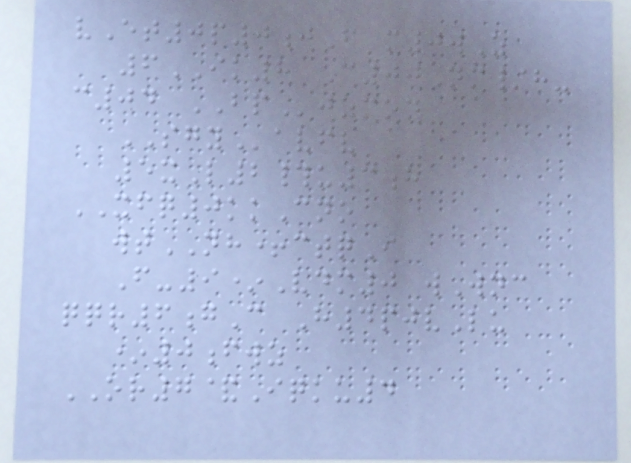vEt0p0jF m0wZ
6IK8 C00Nm/h-
c04 BPjzmon
SGYavfv
5xL2#u3h
XFQ0kkCno
wtNH+ctqI
F-9*Vdm0 wWnc
qqr6gC H4pjvLu
*0fwz
OR7&Iqku4
